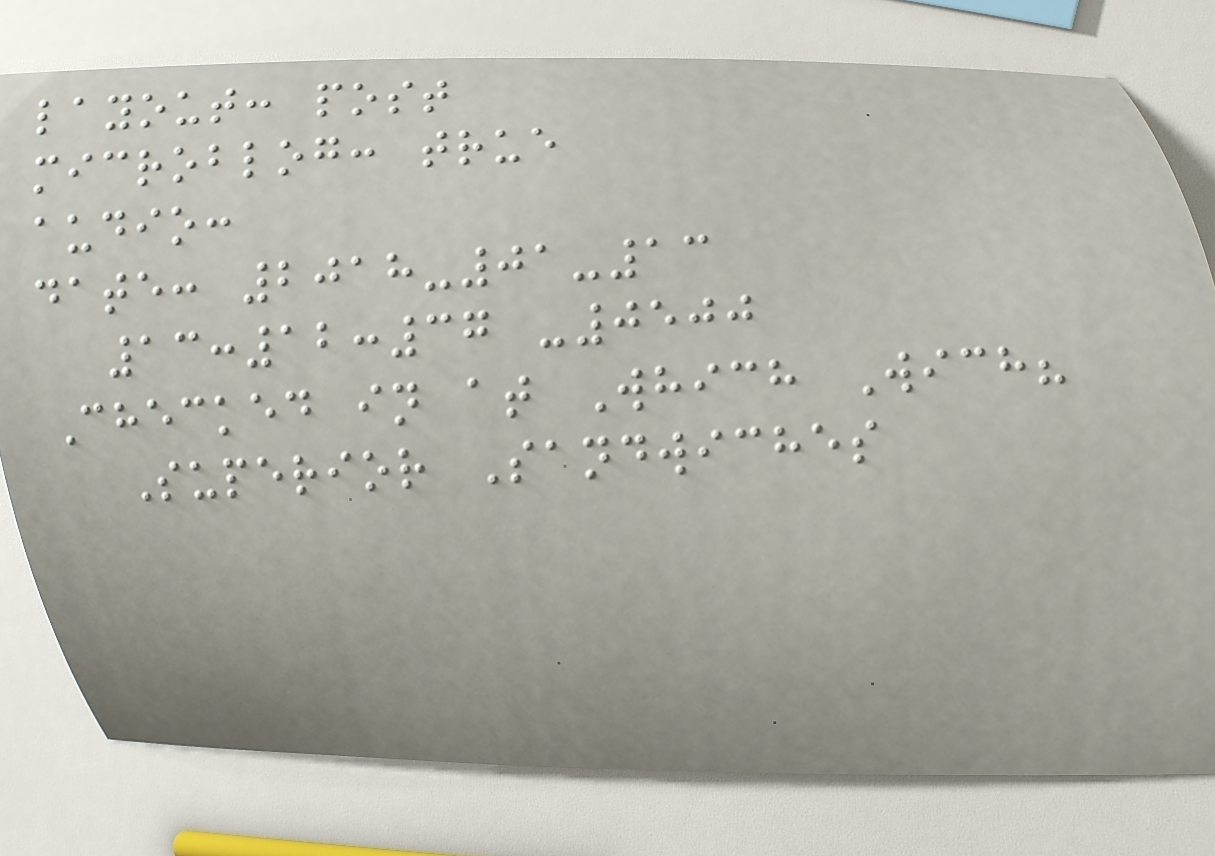layout: post
microblog: true
audio:
date: 2018-01-13
13:12:37 -0500
Checked in at Which Wich?
Superior Sandwiches
